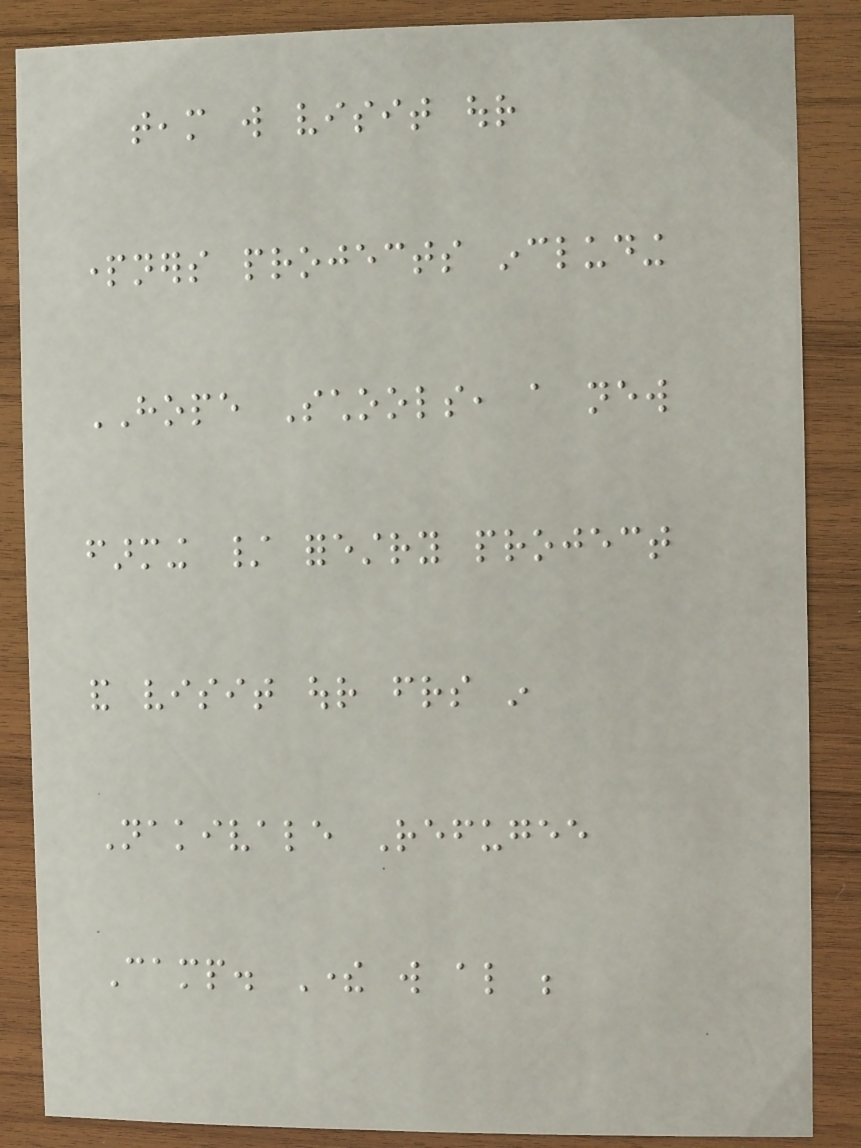team will visit our
partners projects including
HOPE Schools, a new
farming / forestry project
and visit our friends in
Nakivale Refugee
Camp. There will also be
